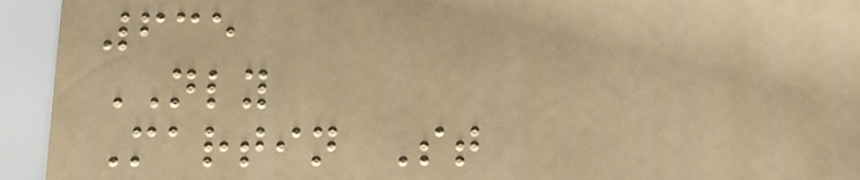635
NLY
Martin St
